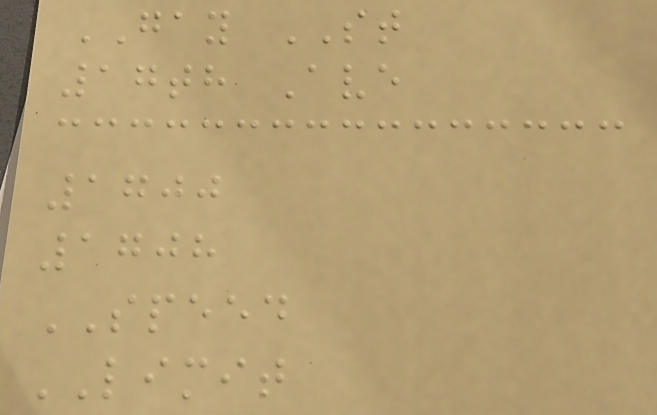GAY ST
17th Ave
1700
1708
SPEED
LIMIT
